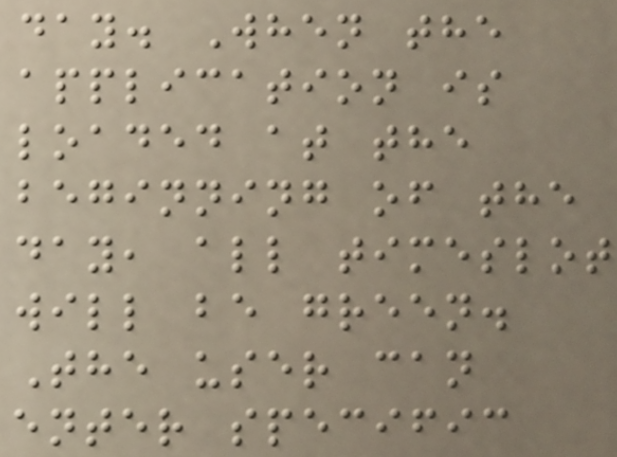day. When the
application is
loaded at the
beginning of the
day, all timeslot
will be green.
The user can
enter specific
